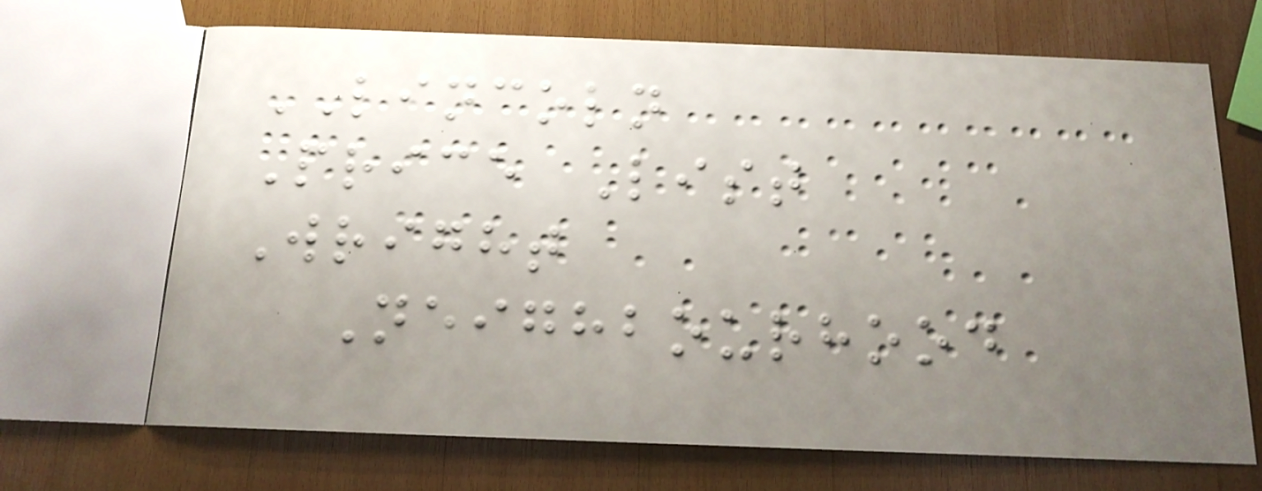LINCOLN
Price List
Wright
Neighbourhood
